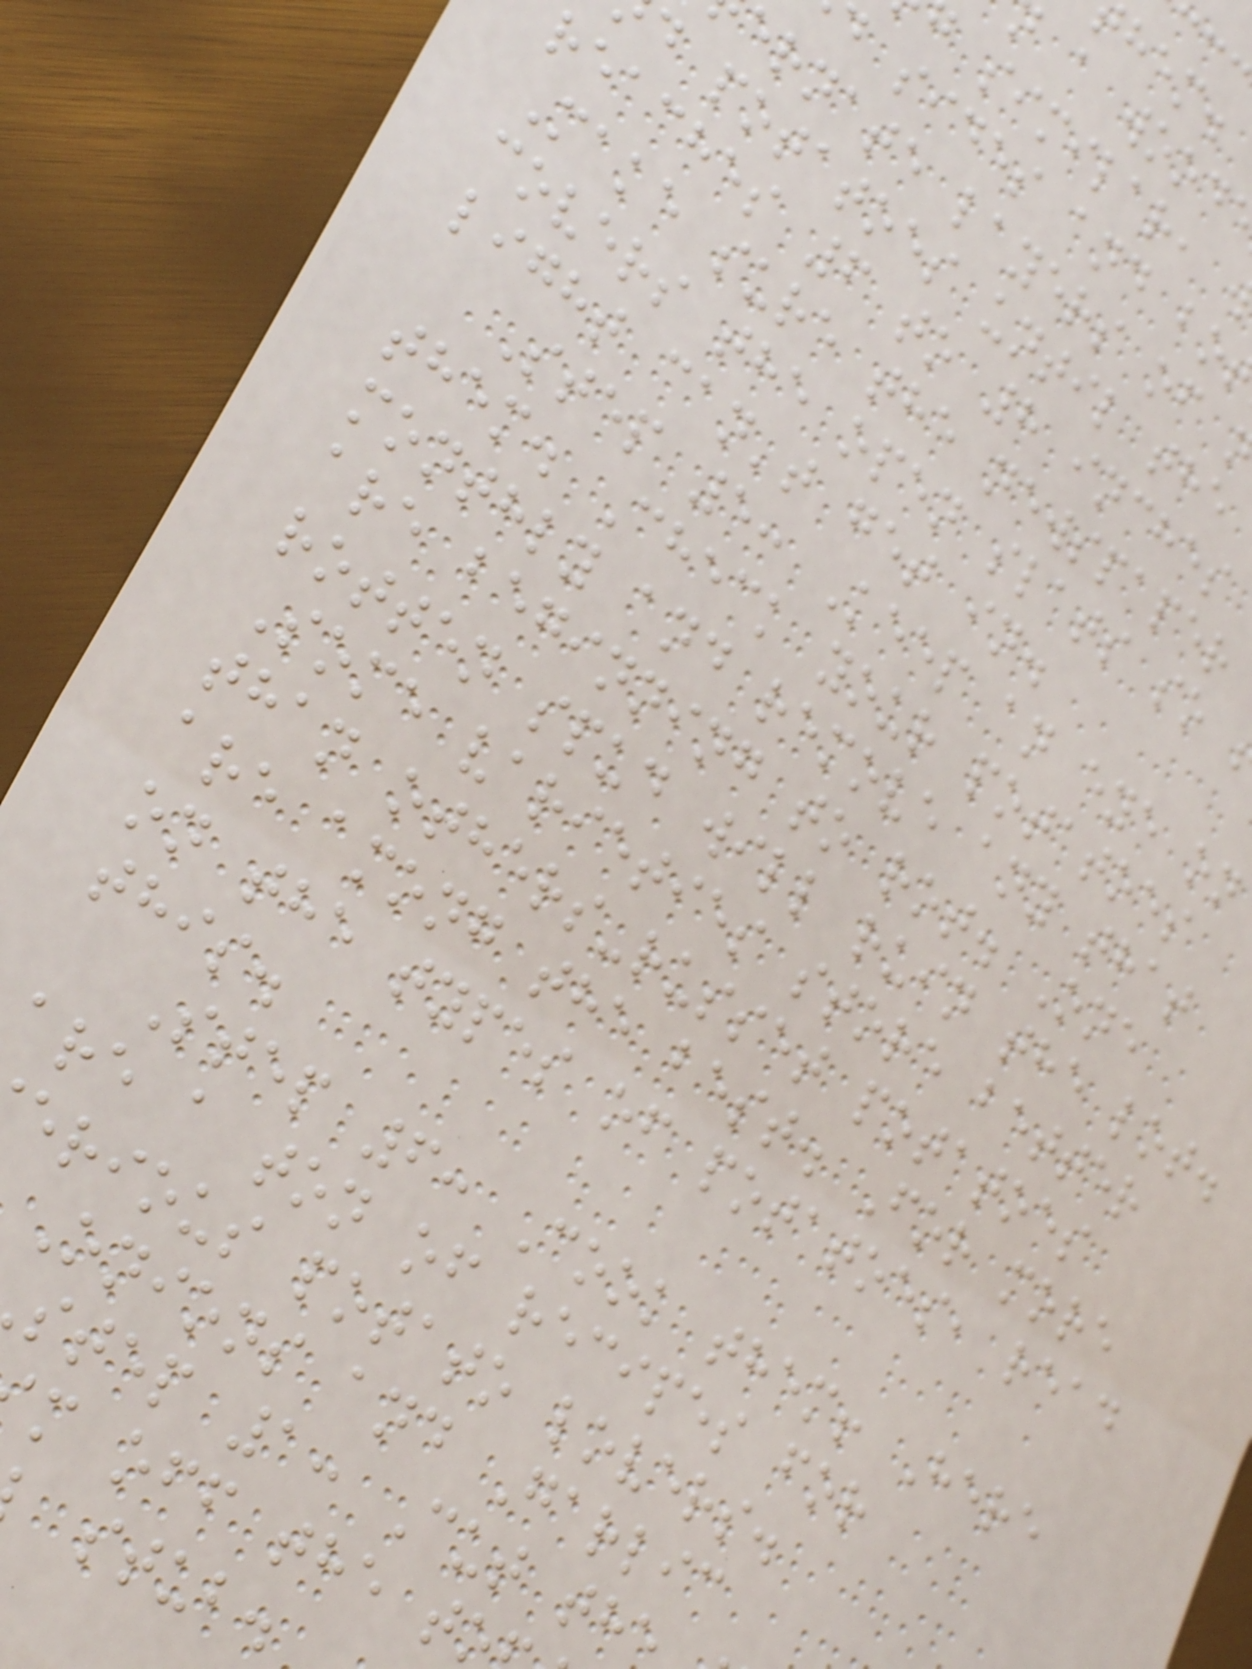similar,
d sides and bo
ernate layers of
d potatoes until the
reaches 6 to 8 inches
Make sure the newspaper
covers the open slats so
light can't get in.
Step 5: Keep an eye on
them. Check your potatoes
monthly and remove any that
are beginning to rot. One
rotten spud will ruin the lot.
Some varieties store better
than others-russet potatoes
are among the best. For more
on the types of potatoes, read
this.
Step 6: Cook them! Here
are a ton of recipes for
erious potato lovers.
Onions and Garlic
step 1: Cut th
m off the t
stub.
